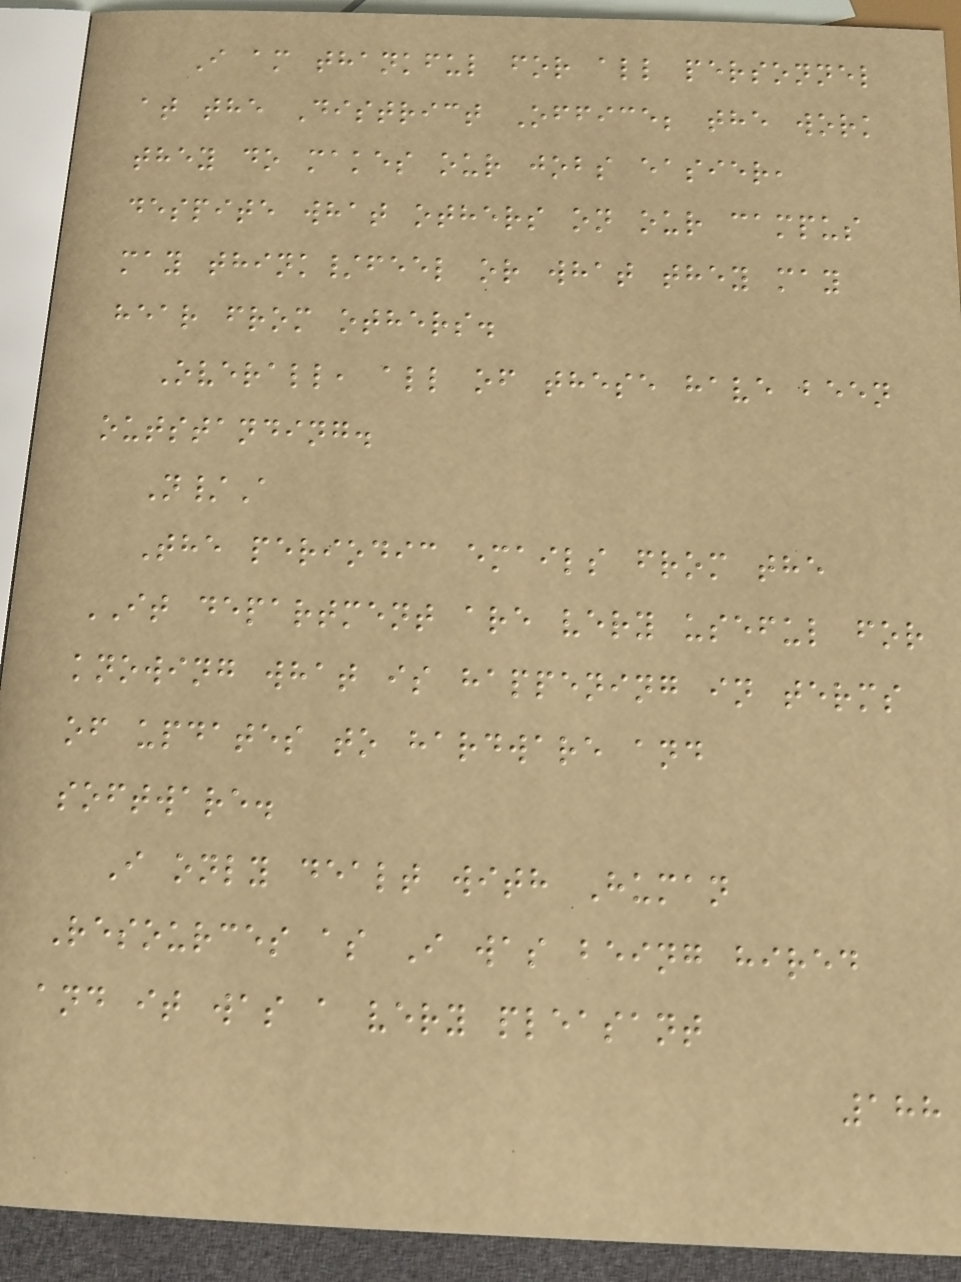I am thankful for all personnel
at the District Office; the work
they do makes our jobs easier,
despite what others on our campus
may think/feel or what they may
hear from others.
Overall, all of these have been
outstanding.
N/A
The periodic emails from the
IT department are very useful for
knowing what is happening in terms
of updates to hardware and
software.
I only dealt with Human
Resources as I was being hired
and it was a very pleasant
188
